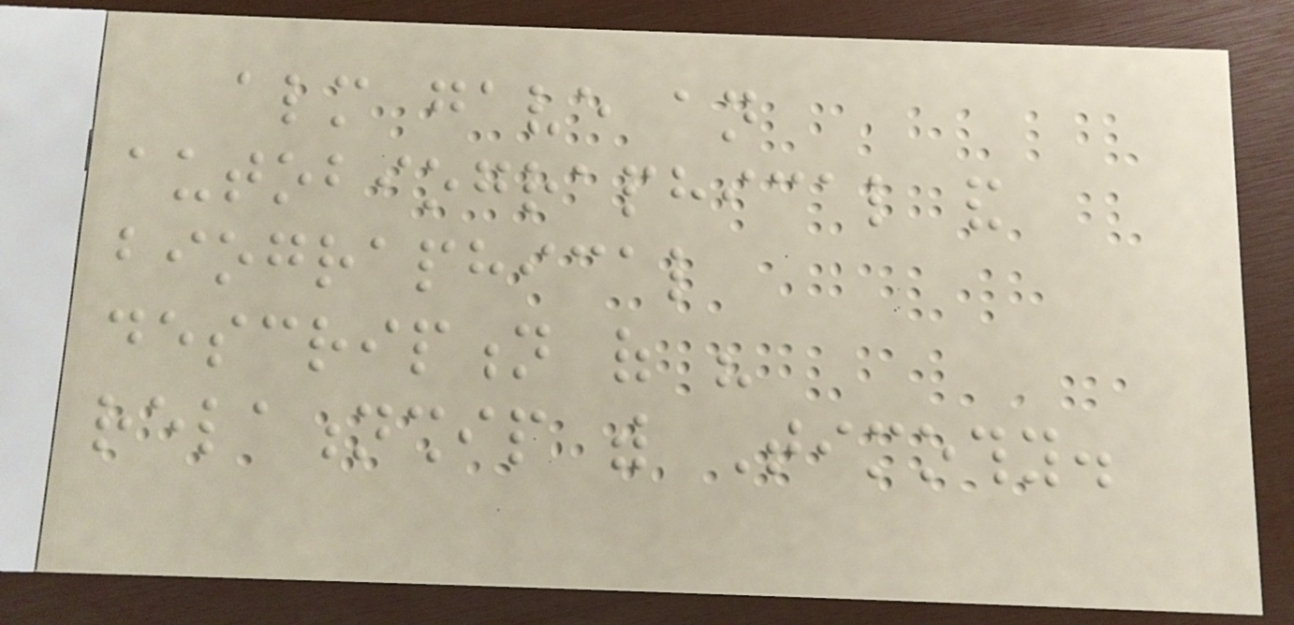almost gave an
autobiographical and
biographical
description of his
relationship with Timothy.
